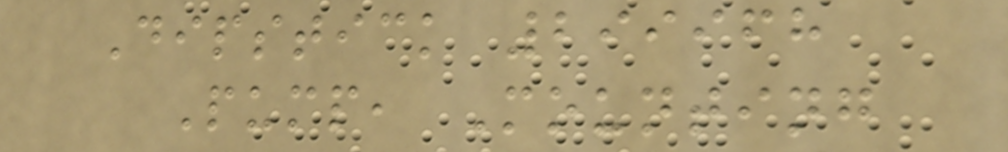Dipstick 299968
Pump, Mounting
